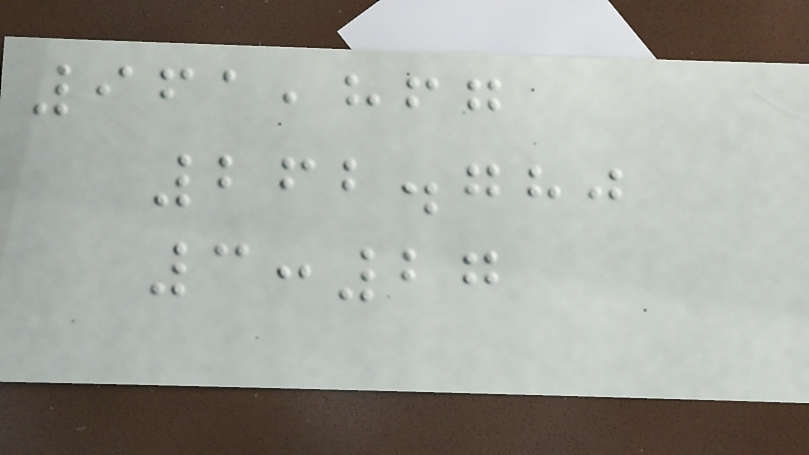961,867
262.780
3:27
